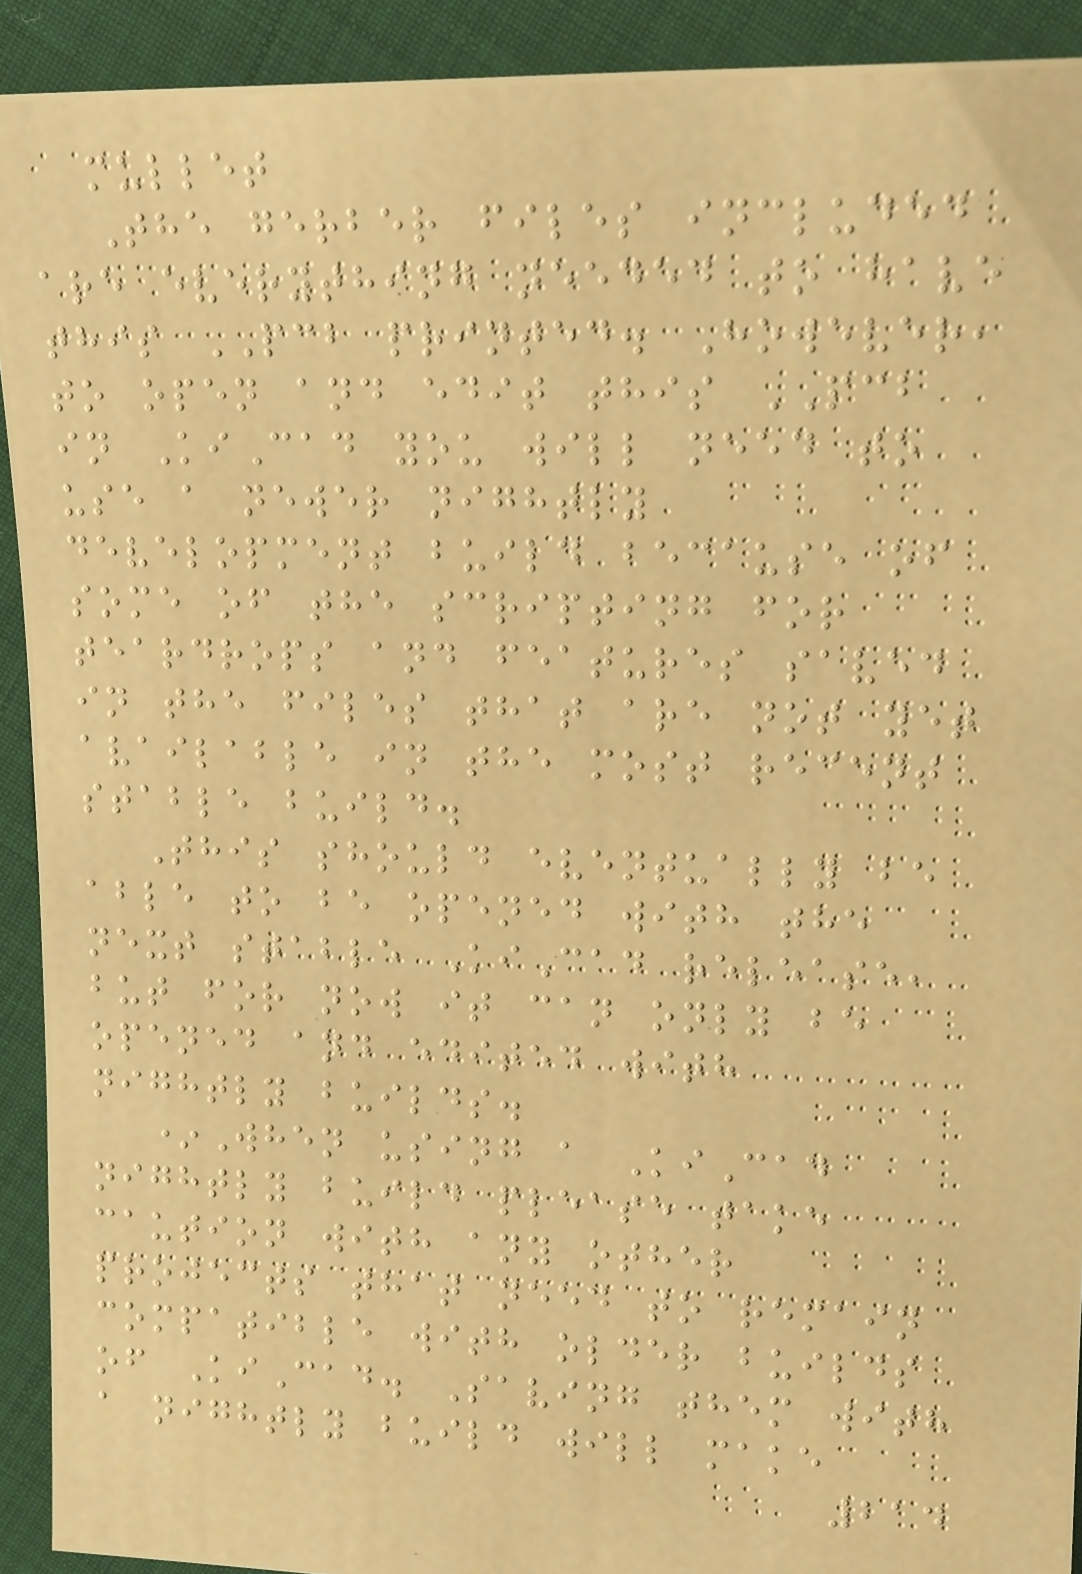mullet
The gerber files included
are everything needed to have
this PCB printed. However,
to open and edit this PCB
in KiCad you will need to
use a newer nightly
development build because of
some of the scripting for
teardrops and features saved
in the files that are not yet
available in the most recent
stable build.
This should eventually be
able to be opened with the
next stable KiCad release,
but for now it can only be
opened and edited with
nightly builds.
*When using a KiCad
nightly build please take
caution with any other
projects that need to remain
compatible with older builds
of KiCad. Saving them with
a nightly build will make
214
